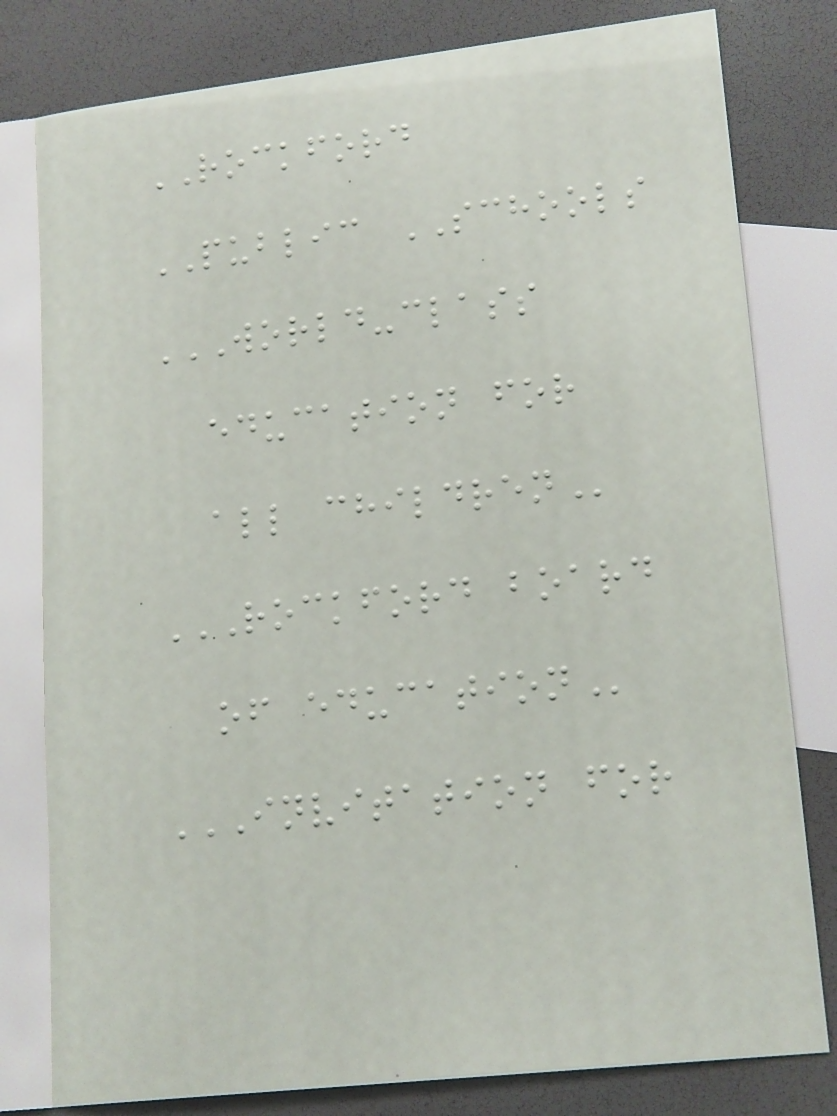ROCKFORD
PUBLIC SCHOOLS
WORLD-CLASS
EDUCATION FOR
ALL CHILDREN
ROCKFORD BOARD
OF EDUCATION
INVITATION FOR
